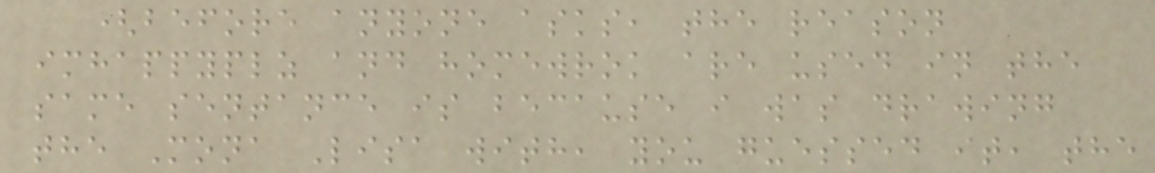(before anyone asks, the reason
imhappyplz and homewrok are used in the
same sentance is because i was drawing
the Mona Lisa with, you guessed it, the
